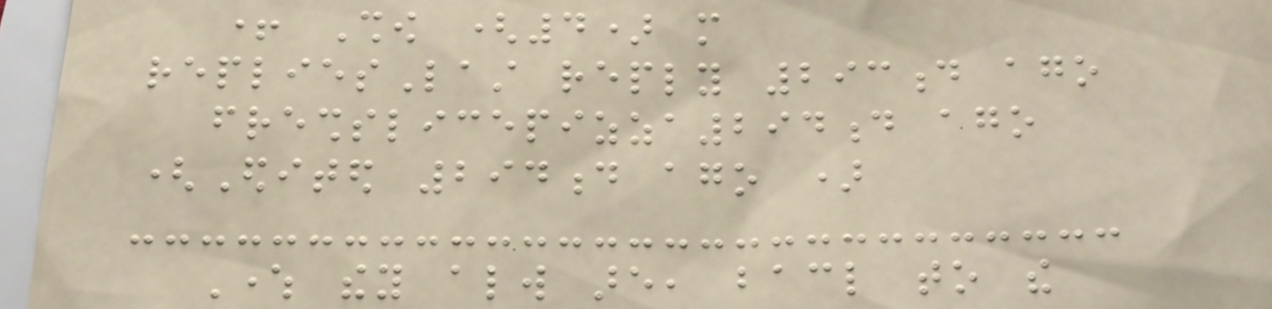+ Show (4) more
repliesLast reply 293d ago
freshslicepizza294d ago
(Edited 294d ago )
Where they always are, bacl to the
